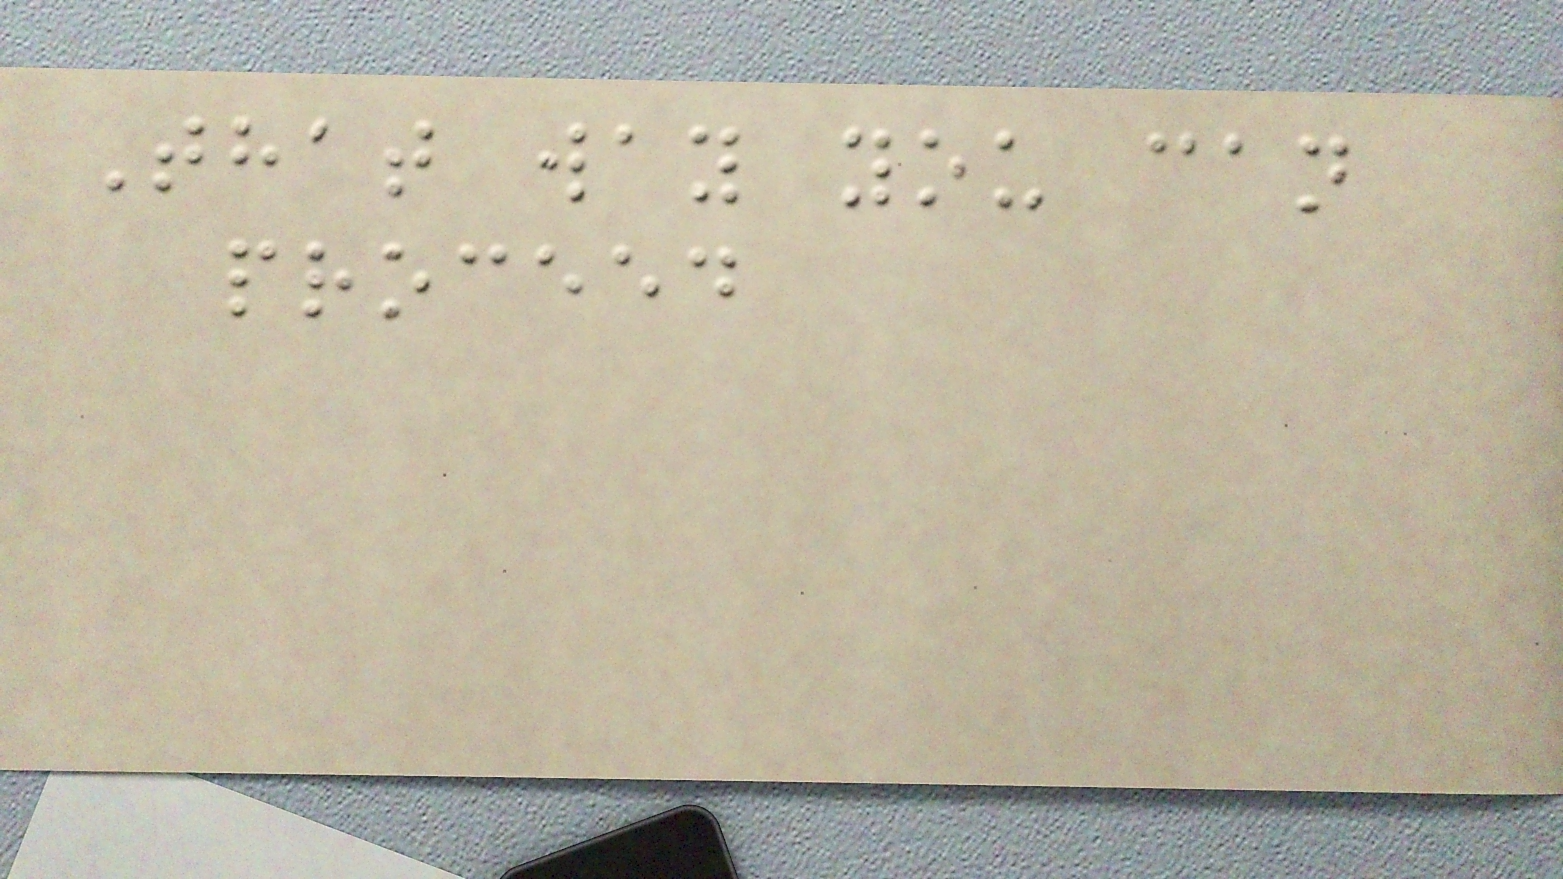That way you can
proceed
